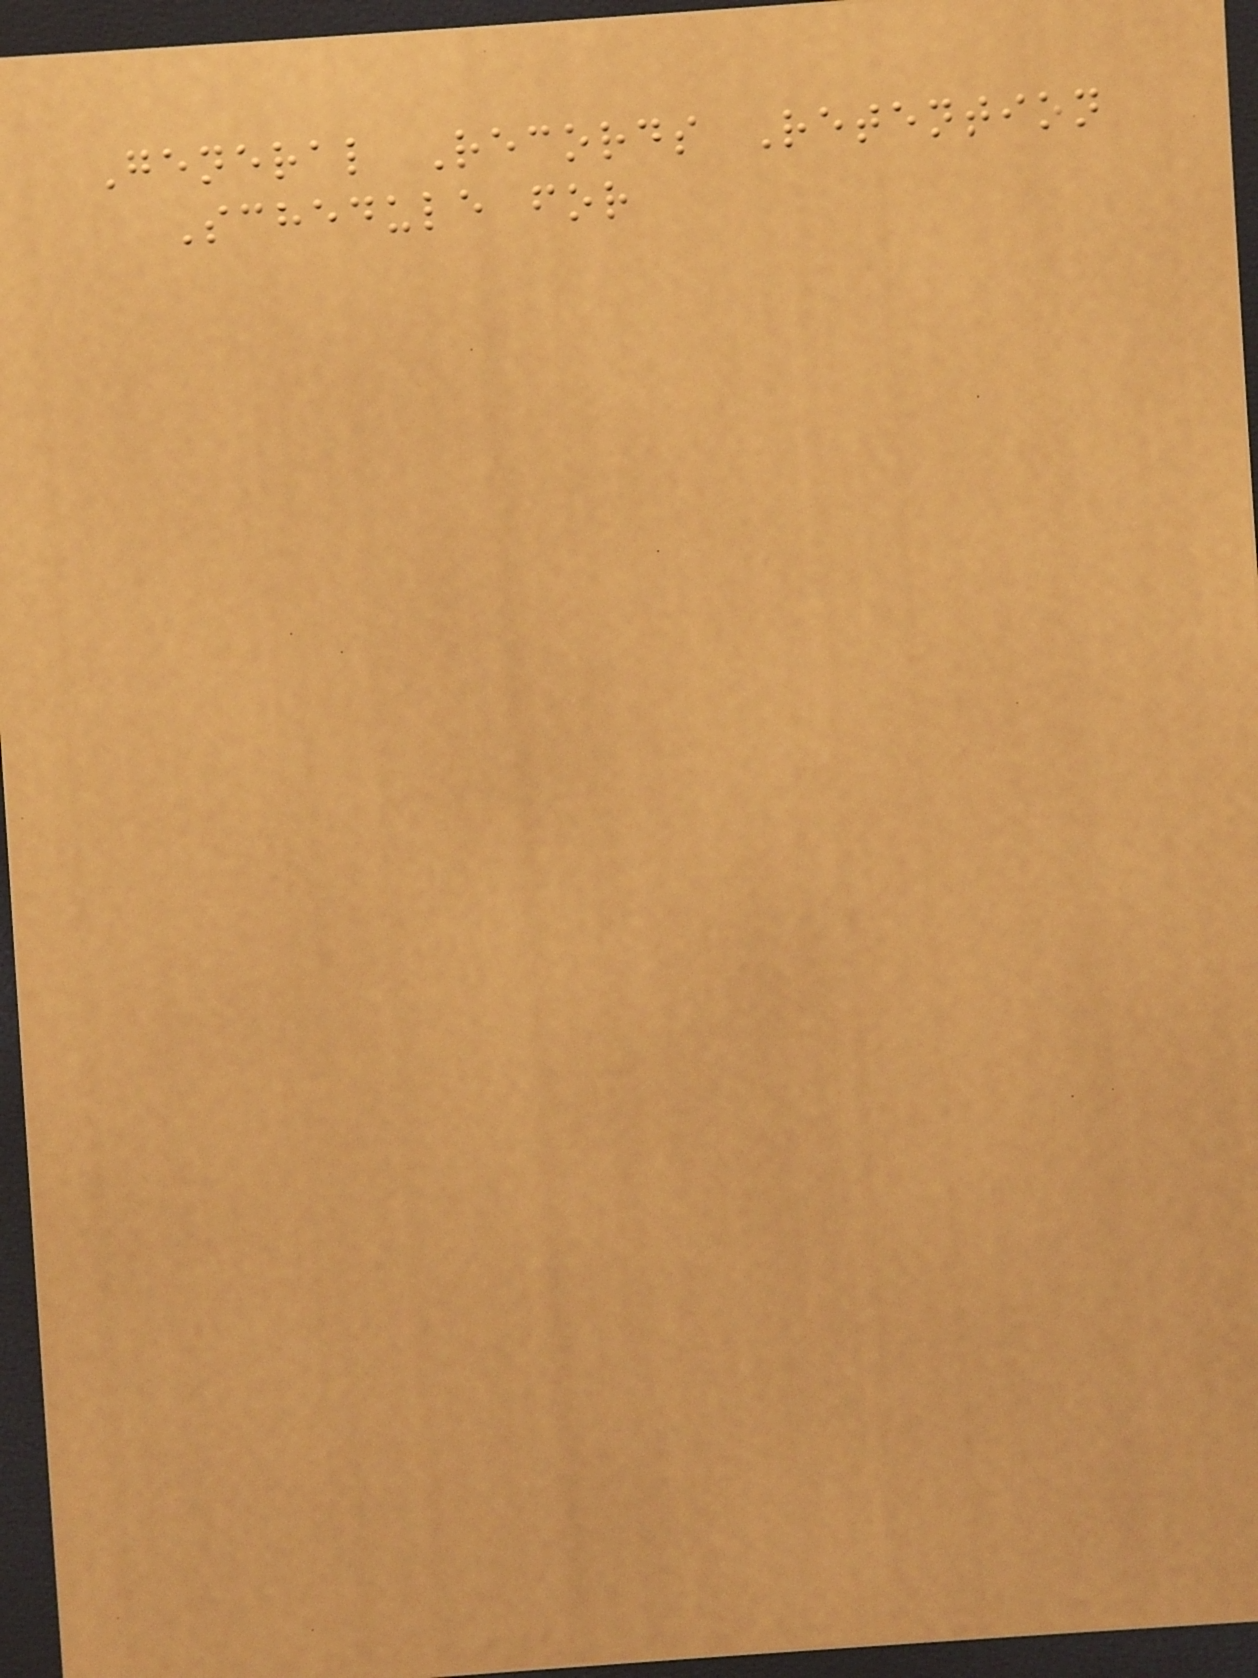General Records Retention
Schedule for
